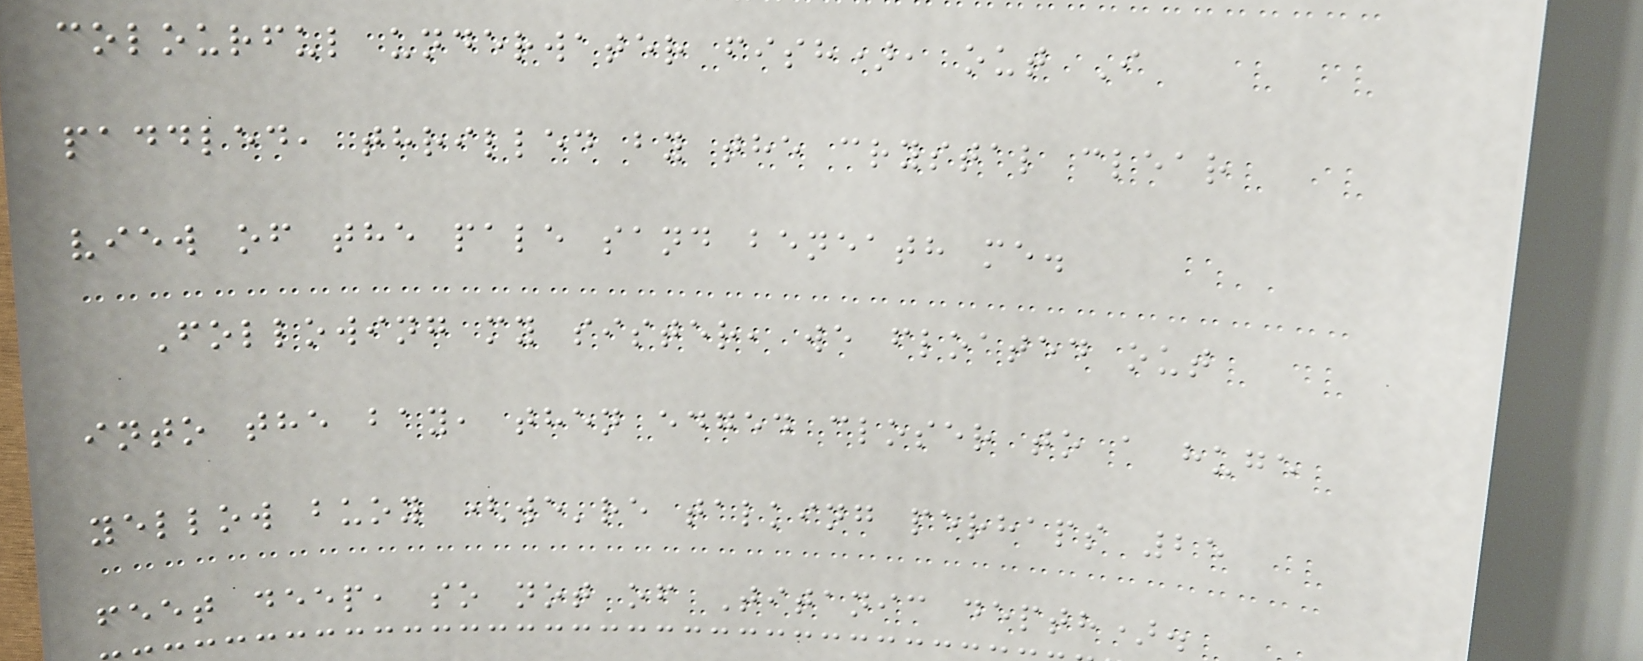colourful underwater fish), out I
paddled, thrilled by the crystal clear
view of the pale sand beneath me.
Following my sister, we floated out
into the bay, then edged closer to a huge
yellow buoy (we're talking perhaps 25
feet deep, so not of Titanic depth).
